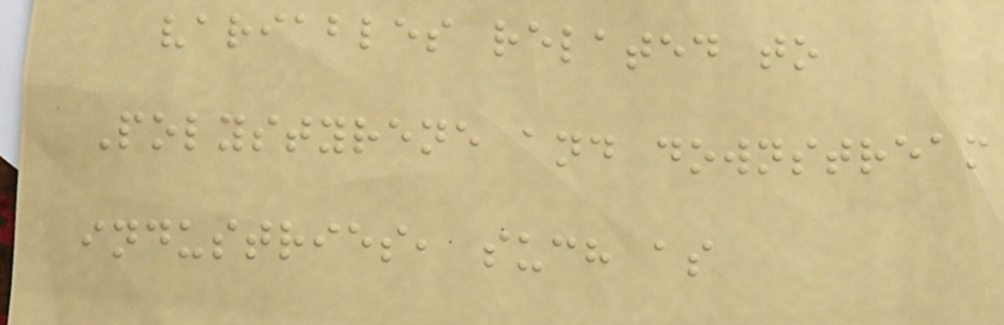variables related to
Polystyrene and downstream
industries, such as
